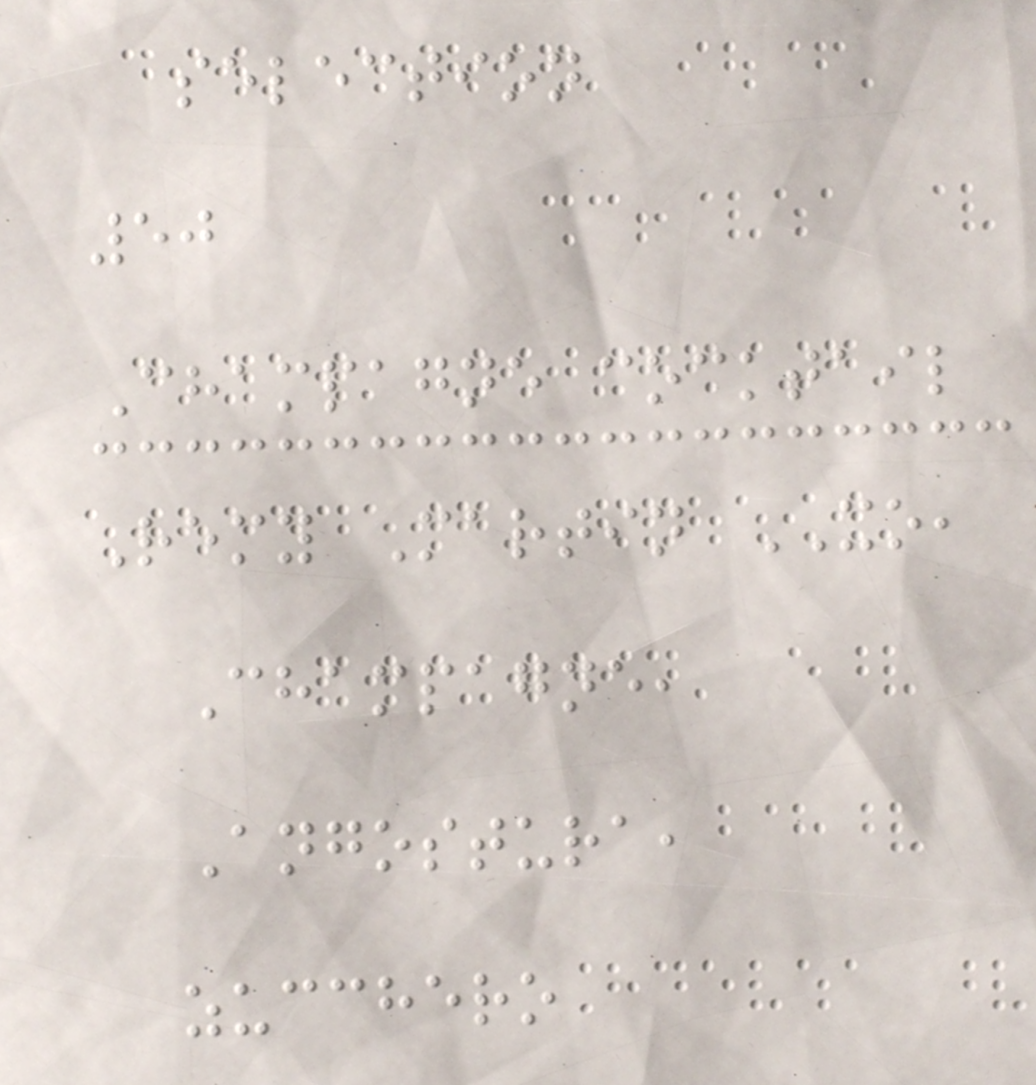selection
50
Champagne cocktail
Remy Martin XO,
Champagne,
Angostura,
zucchero
